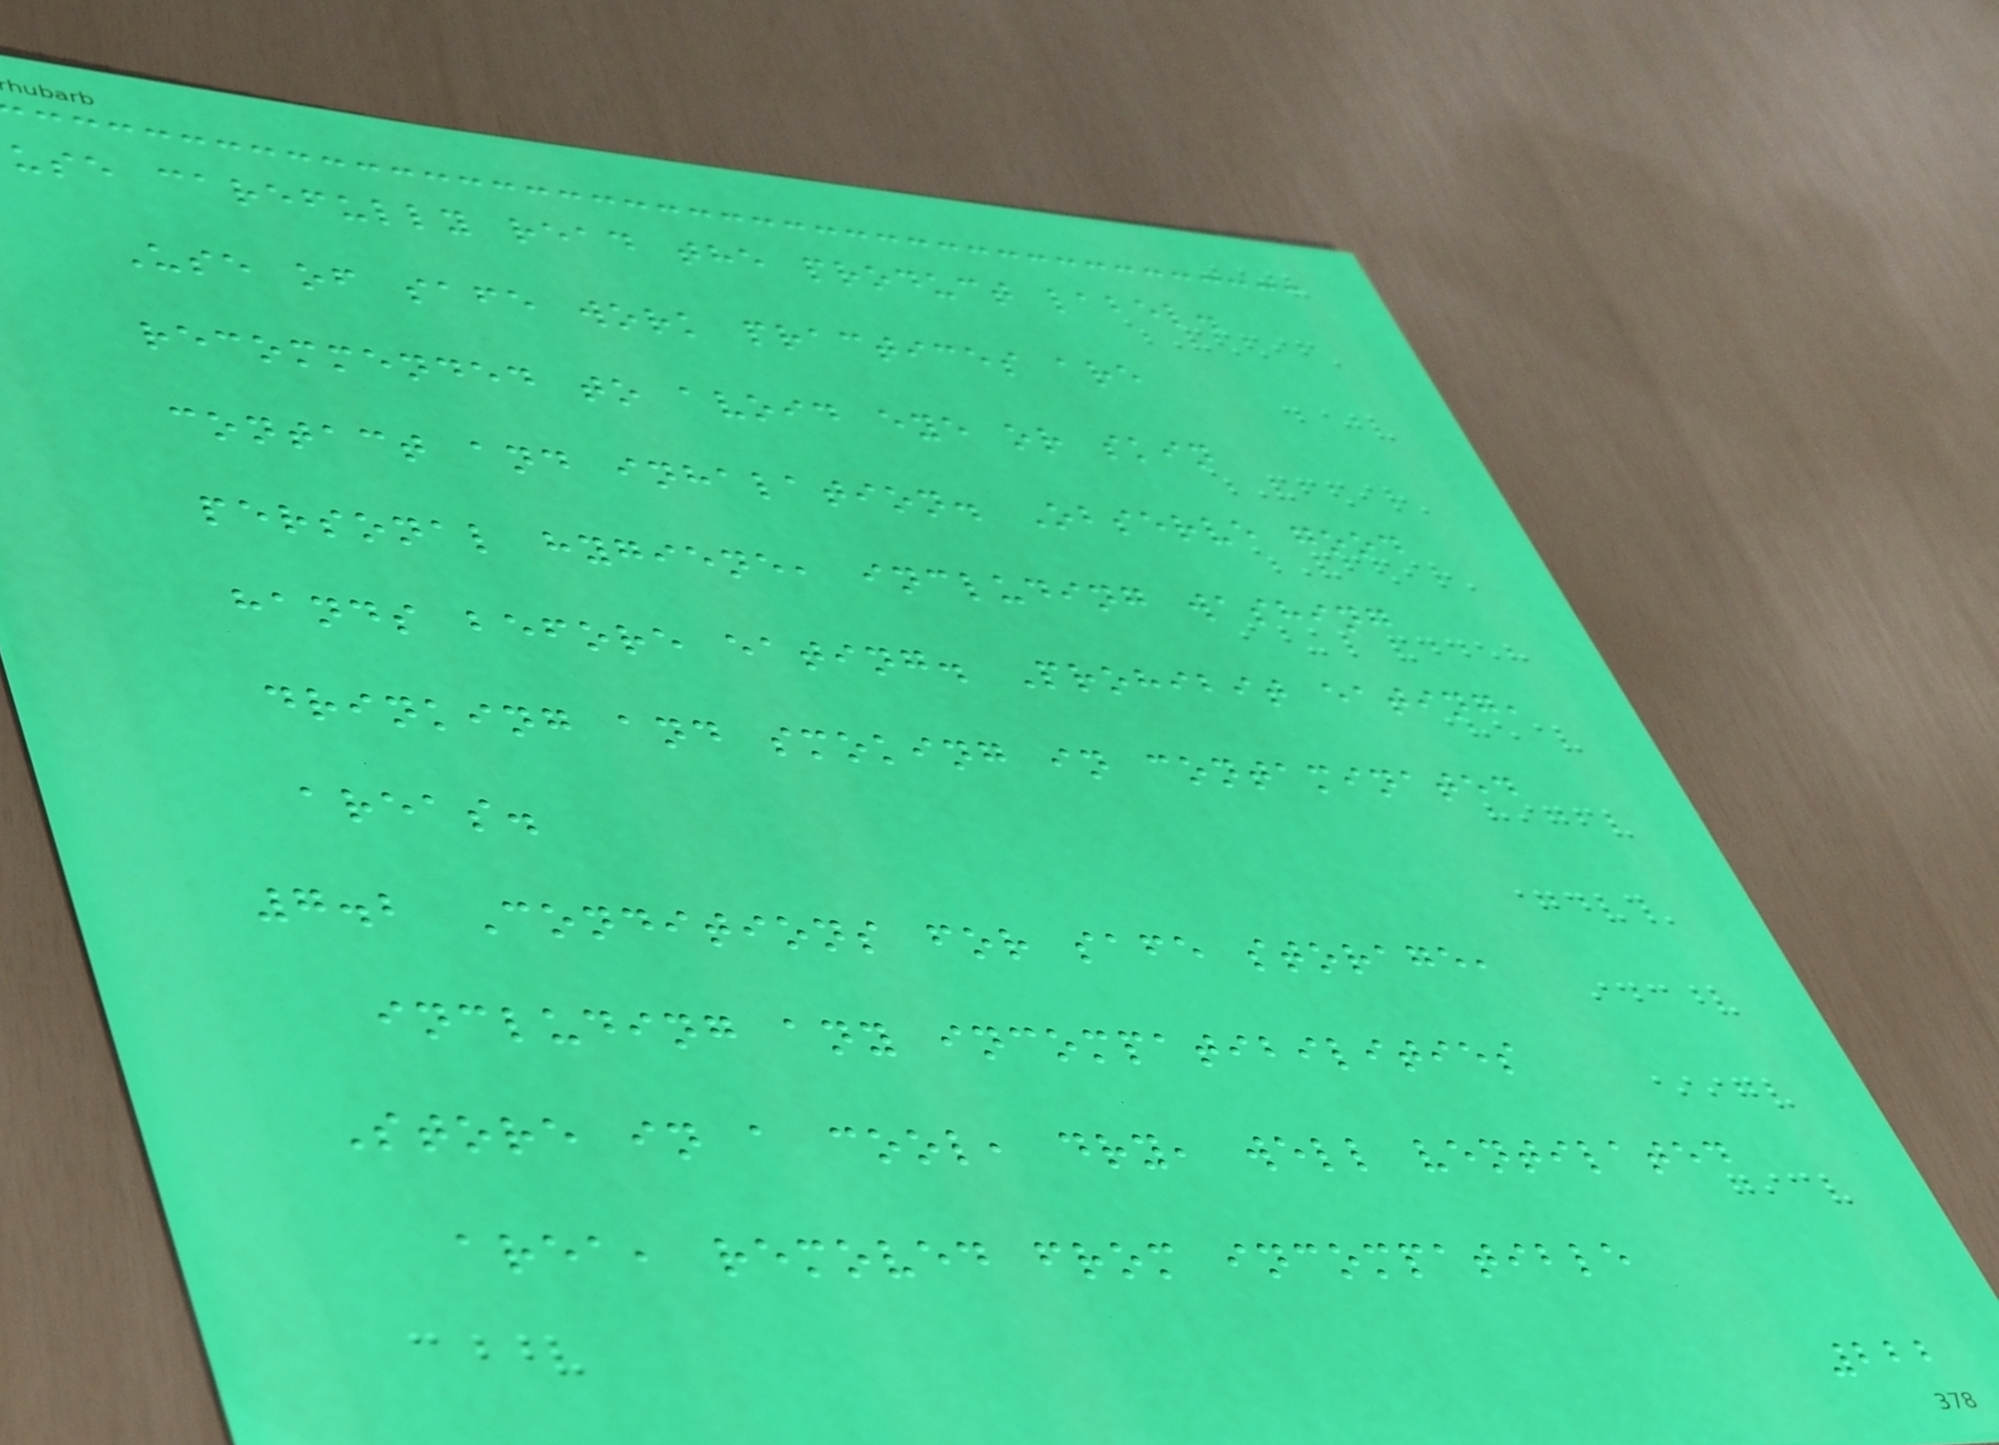use carefully read the product label.
Use of safe work practices are
recommended to avoid eye or skin
contact and inhalation. Observe good
personal hygiene, including washing
hands before eating. Prohibit eating,
drinking and smoking in contaminated
areas.
7.2 Conditions for safe storage,
including any incompatibilities
Store in a cool, dry, well ventilated
area, removed from incompatible
222
